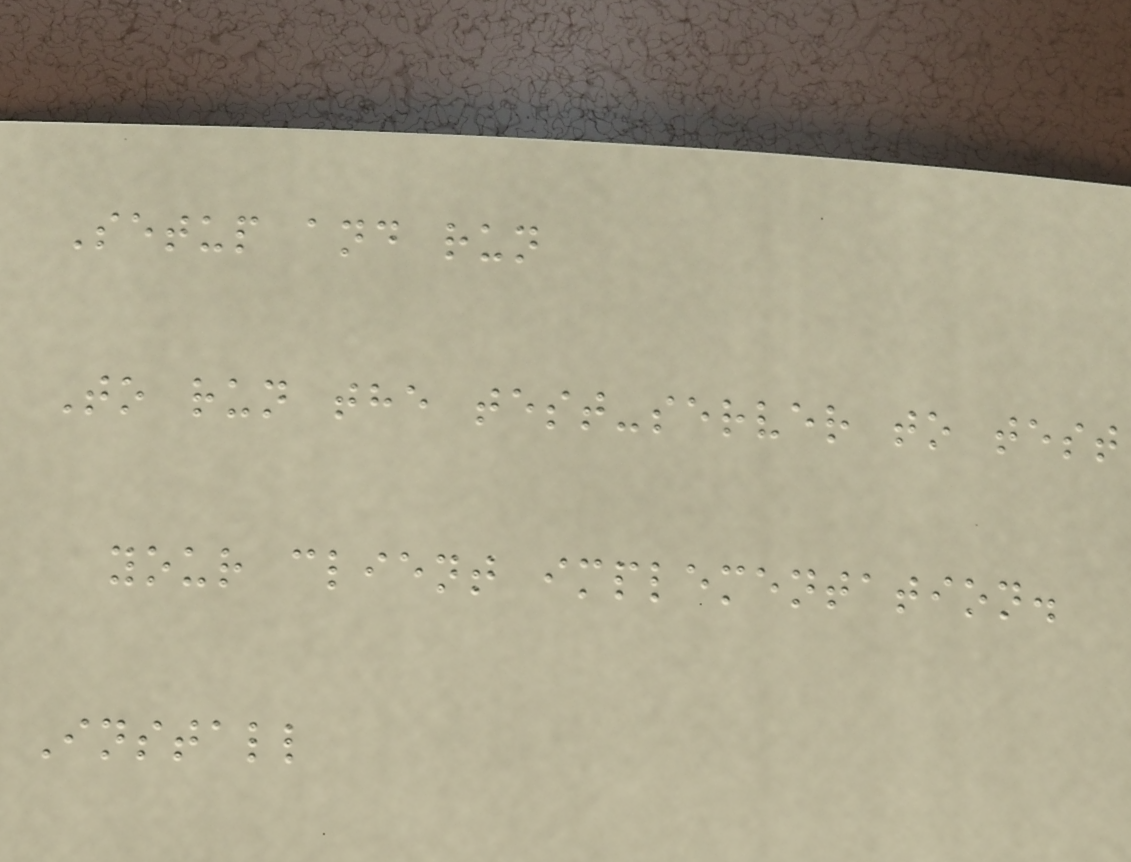Setup and run
To run the test-server to test
your client implementation.
Install
